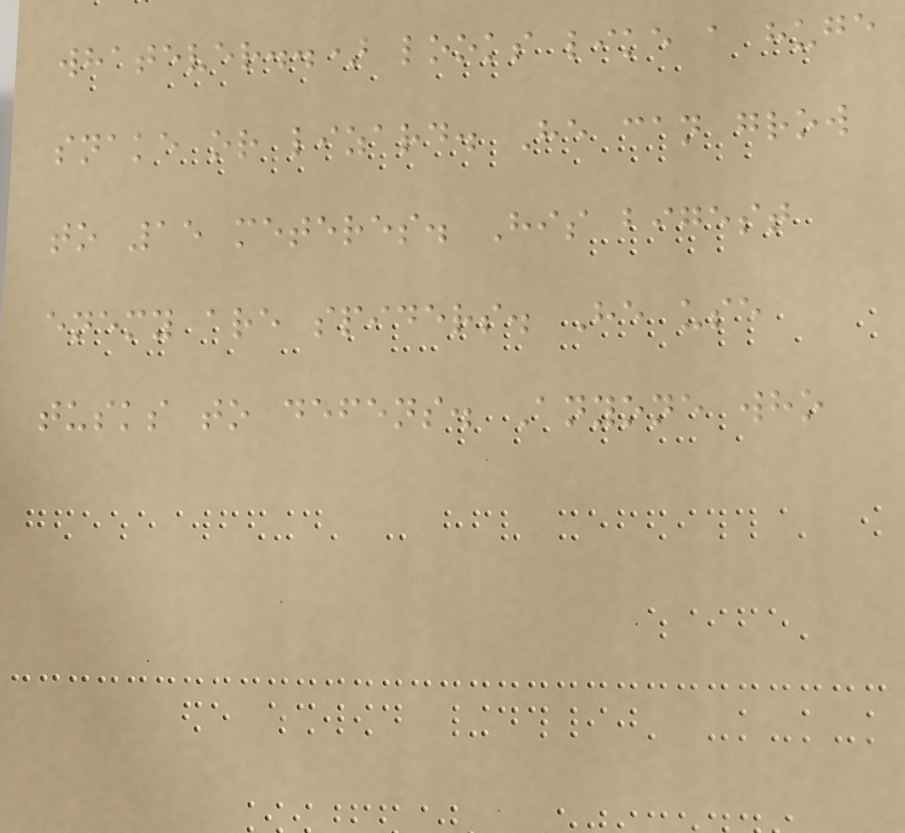whatever..) looks like a huge
snake or lizard. He can grow
to 15 meteres. His bigest
enemy are spiders. He use
tusks to defens. Anyone who
